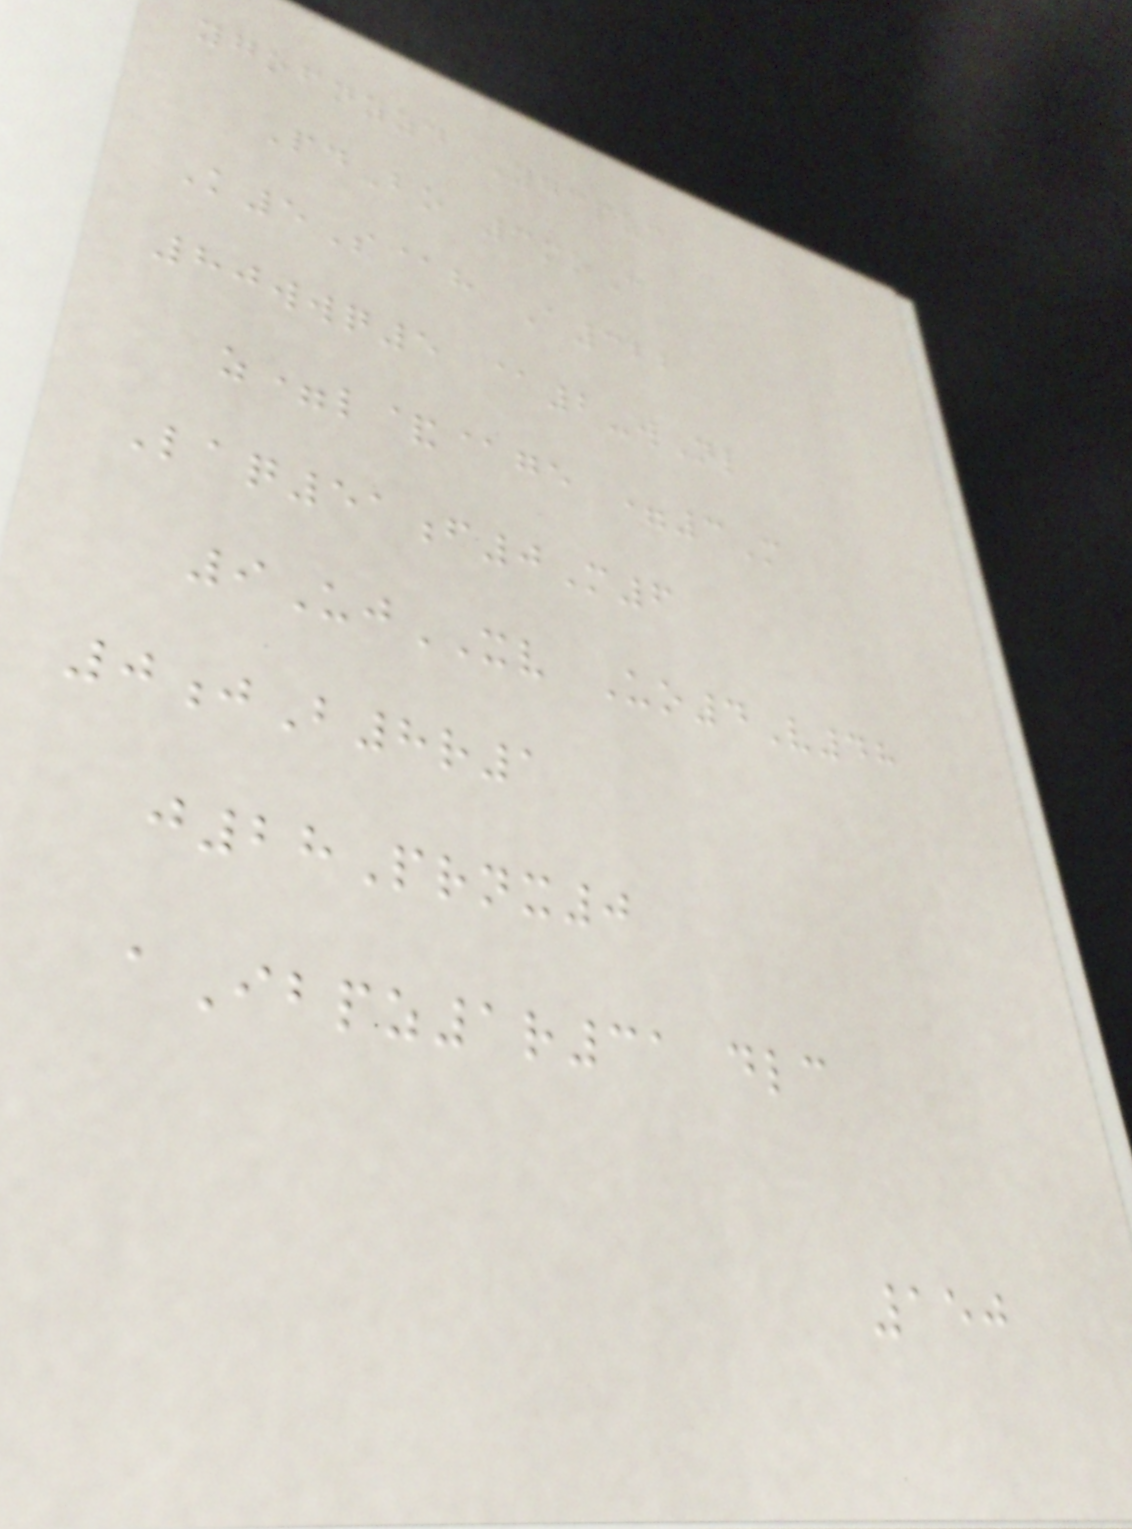ygofnyzd Ygcpzc
PdBo 3moC
K5S@h A322
80wwq5 @2-wNl
z=l&@ge =3M
Laq51f0M6
9UjXV Uo4V48
0jB8r1
j28Prnx0
aIbpz1r31 dlc
150
